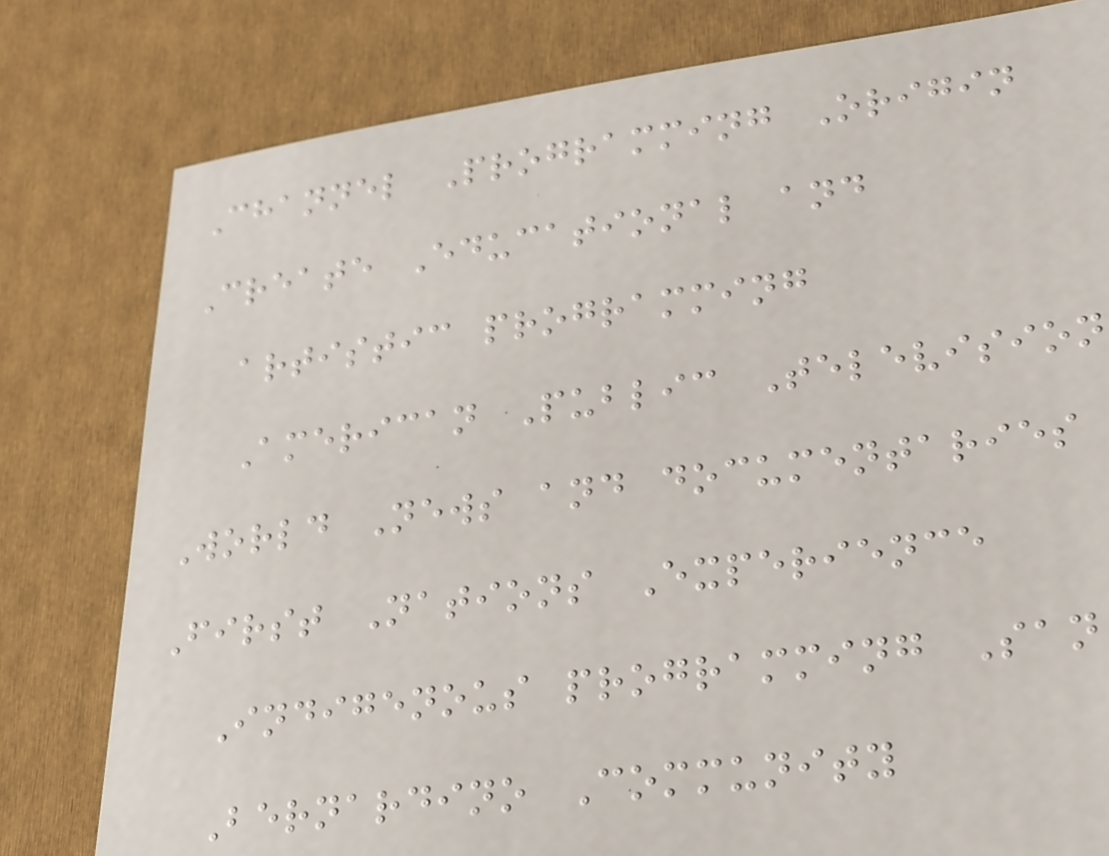Channel Programming Origin
Create Educational and
artistic programming
American Public Television
World News and documentaries
First Nations Experience
Indigenous programming San
Bernardino Community
